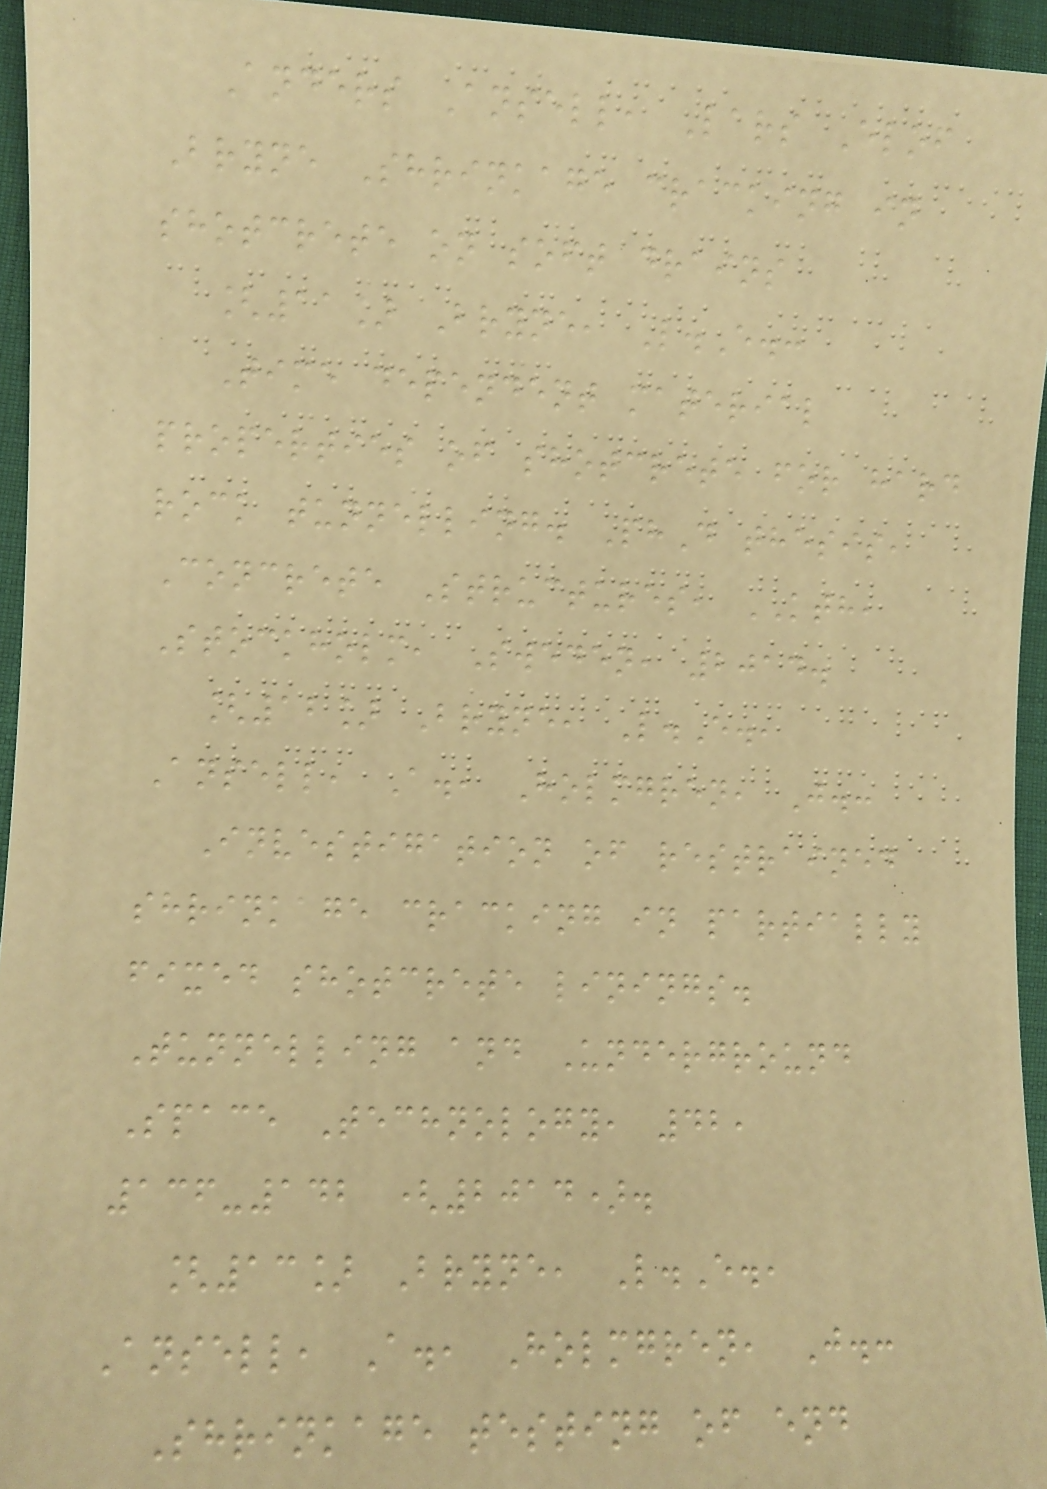Anders Ansell, Lars Elof
Bryne Shrinkage cracking in
shotcrete on soft drains
[11] Bryne, L.E.:
Time dependent material
properties of shotcrete for hard
rock tunnelling. PhD thesis,
Concrete Structures, KTH,
Stockholm, Sweden, 2014.
[12] Bryne, L.E.,
Ansell, A., Holmgren, J.:
Investigation of restrained
shrinkage cracking in partially
fixed shotcrete linings.
Tunnelling and Underground
Space Technology, 42,
136-142 (2014).
[13] Bryne, L.E.,
Ansell, A., Holmgren, J.:
Shrinkage testing of end
